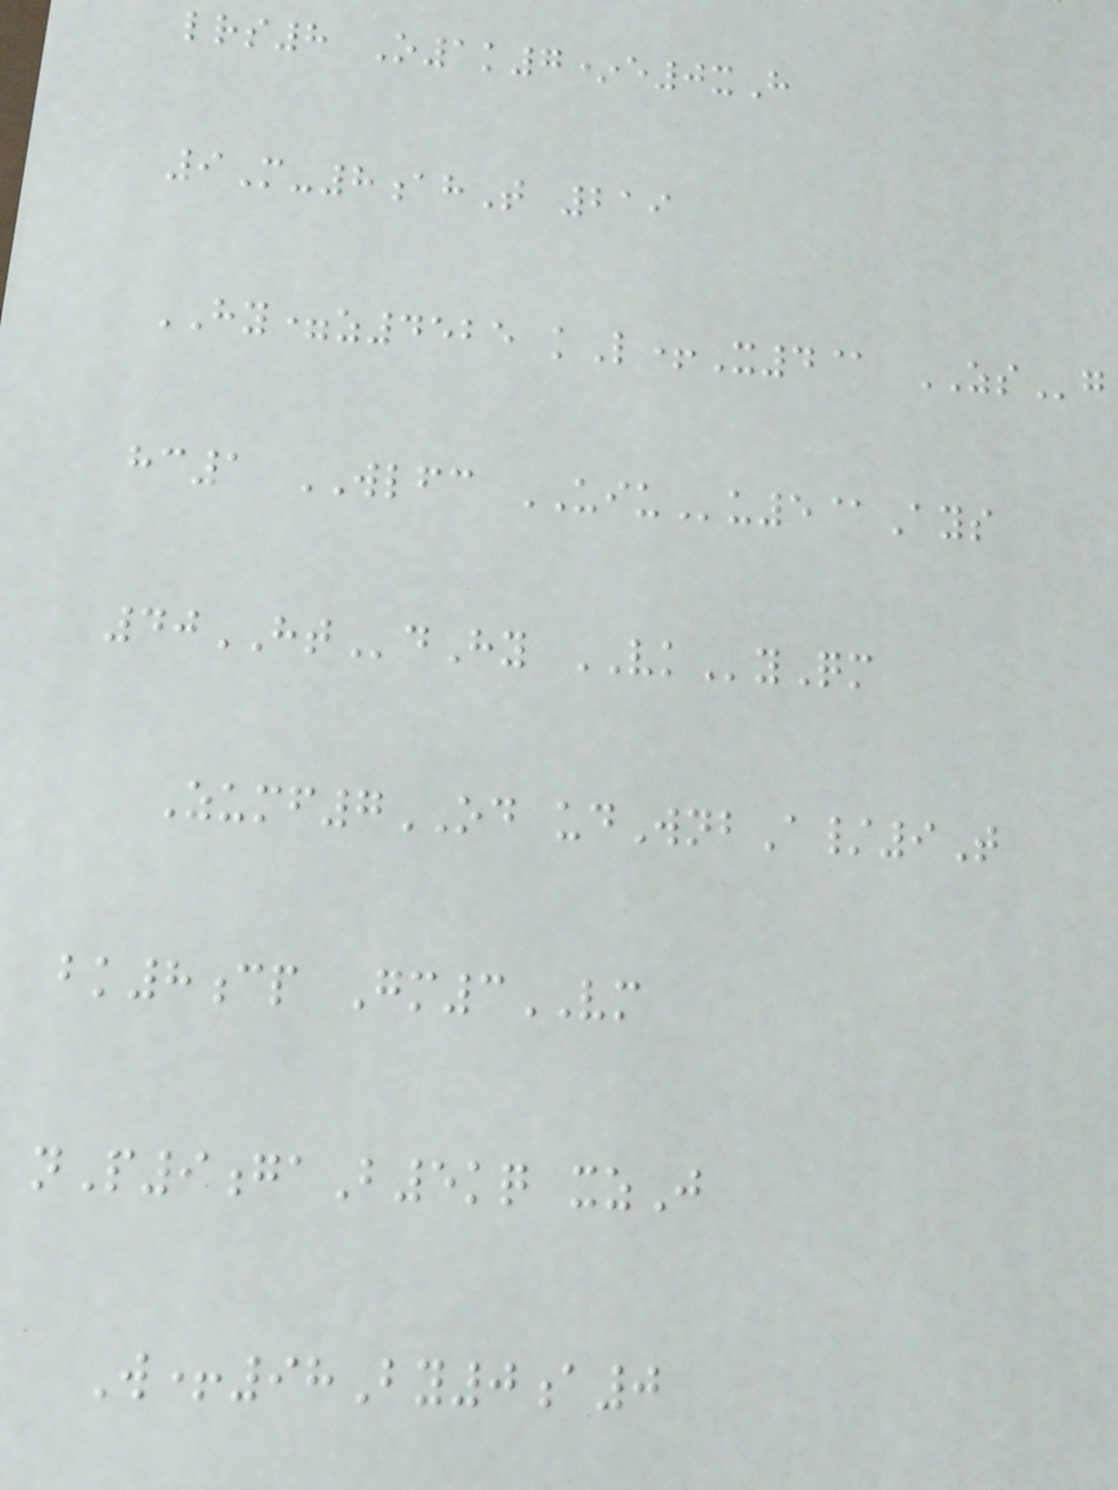lrs8 O1k7*e0xH
9M-8ahT 219
HY=z4525 kL+X4@ ZSg
hc1 WLFC UIUu5@Ays
40HTdHy VKyQm
Zumf7OD udWnbA/9T
bk8cp Gm3VM
nP9gaB5kq xzJ
W+98By0a0
